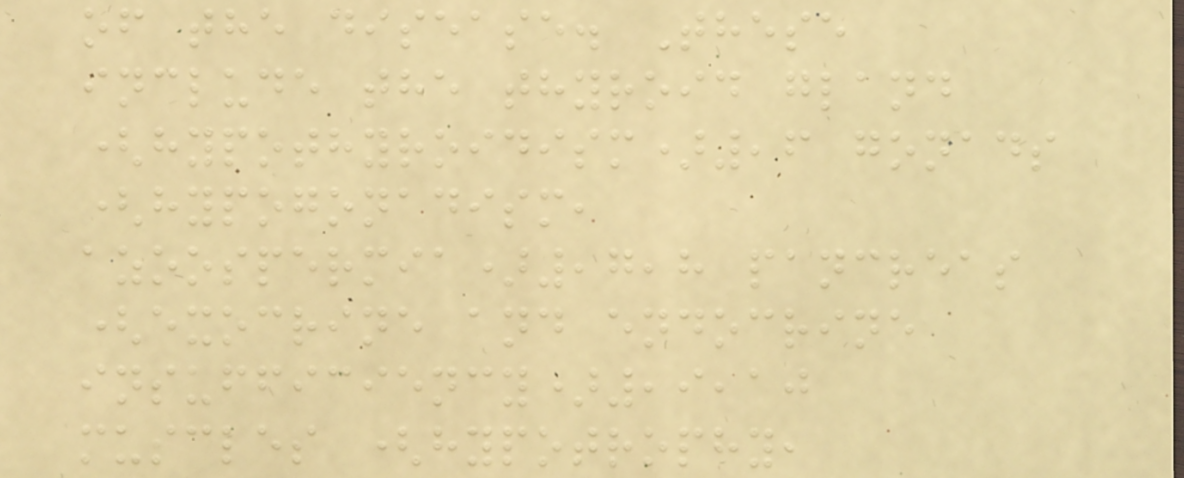of the disease. These
include the thyroid gland
(hypothyroidism),6 gonads
(hypogonadism,
azoospermia),7,8 pancreas
(exocrine and endocrine
insufficiency),9,10
muscles (hypotrophy,
